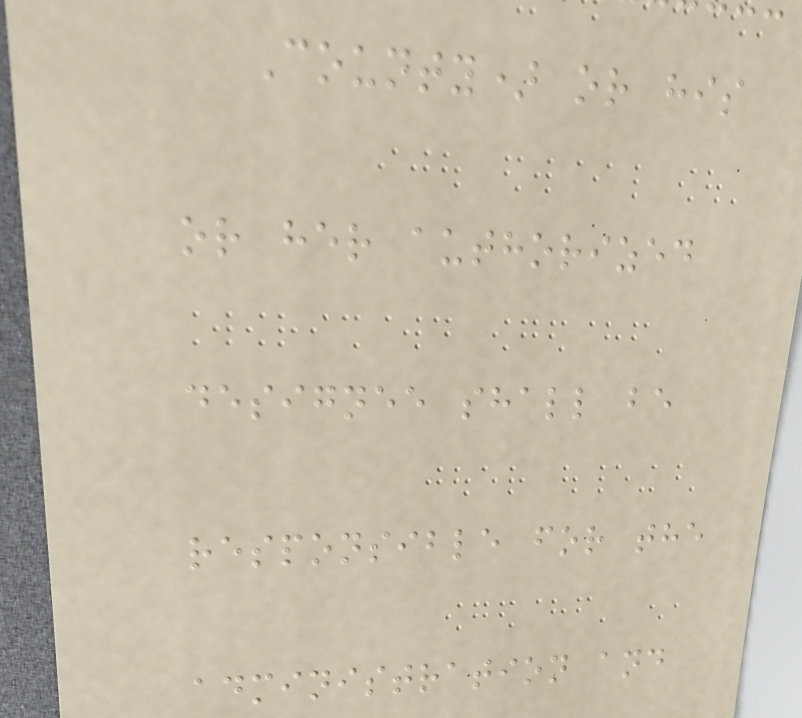County) or his
or her authorized
designee shall be
responsible for the
administration and
